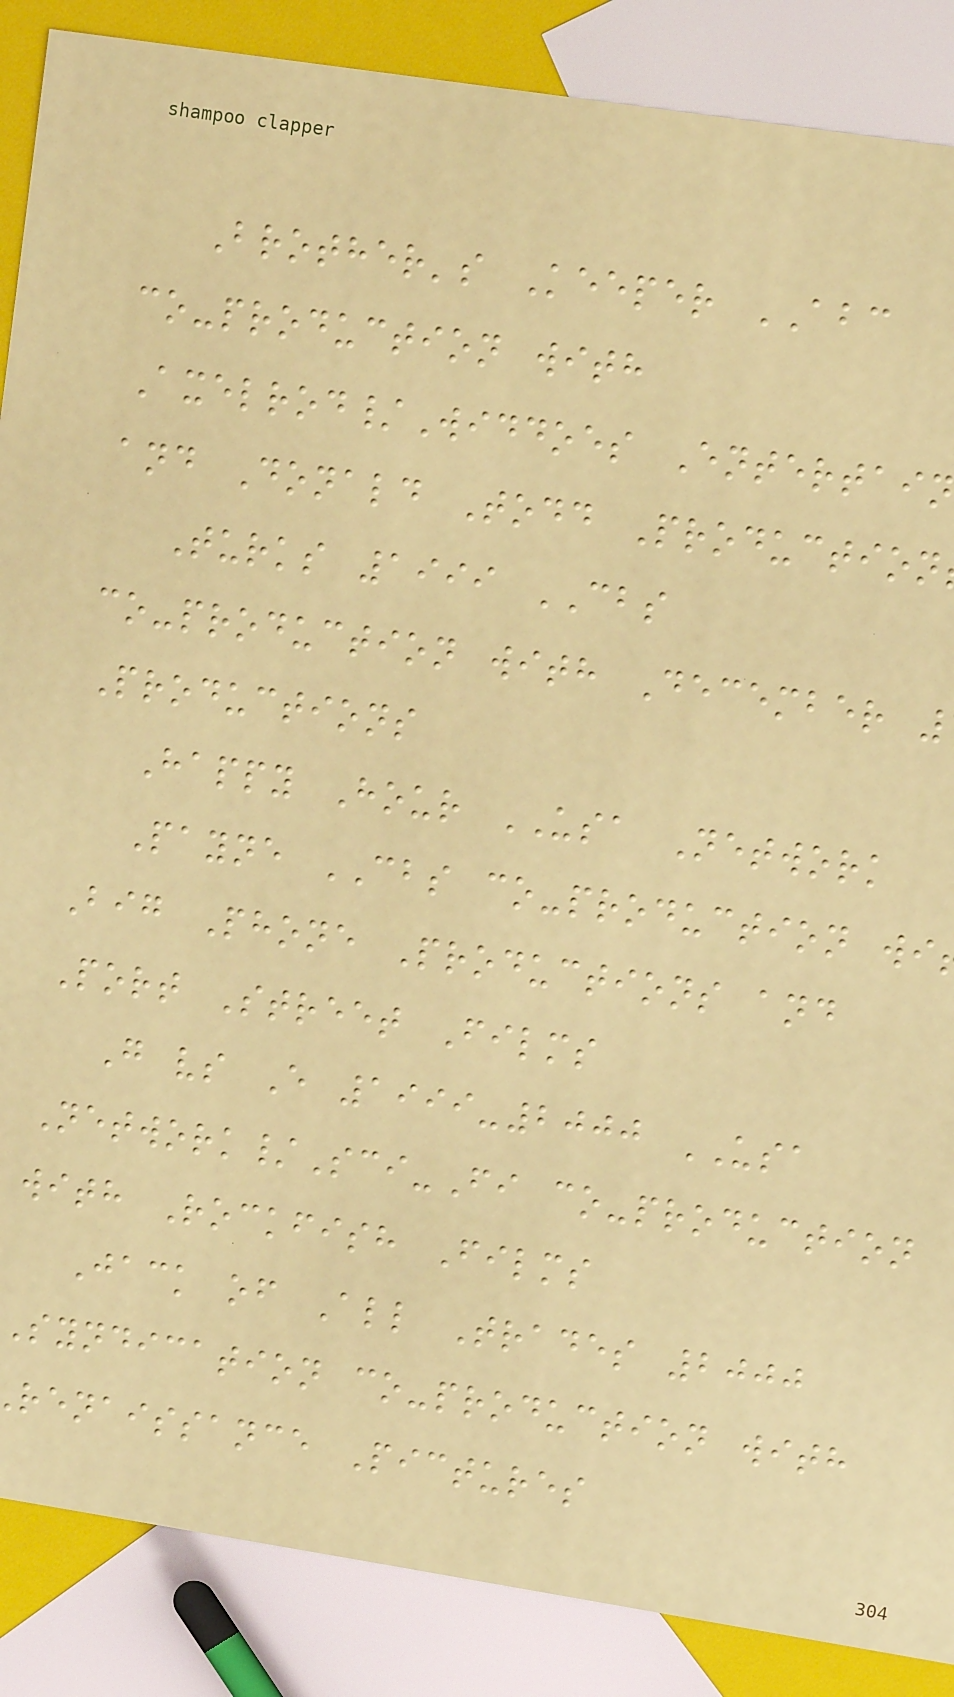Brother's Keeper ABC
co-production with
Axelrod/Widdoes Entertai
and Donald Todd Production
Turks 1999 CBS
co-production with December
Productions
Happy Hour USA Network
Payne CBS co-production wi
Big Phone Productions and
Port Street Films
G vs E 1999-2000 USA
Network/Sci-Fi co-production
with Rockfish Films
Jack of All Trades 2000
Syndication co-production with
renaissance Pictures
